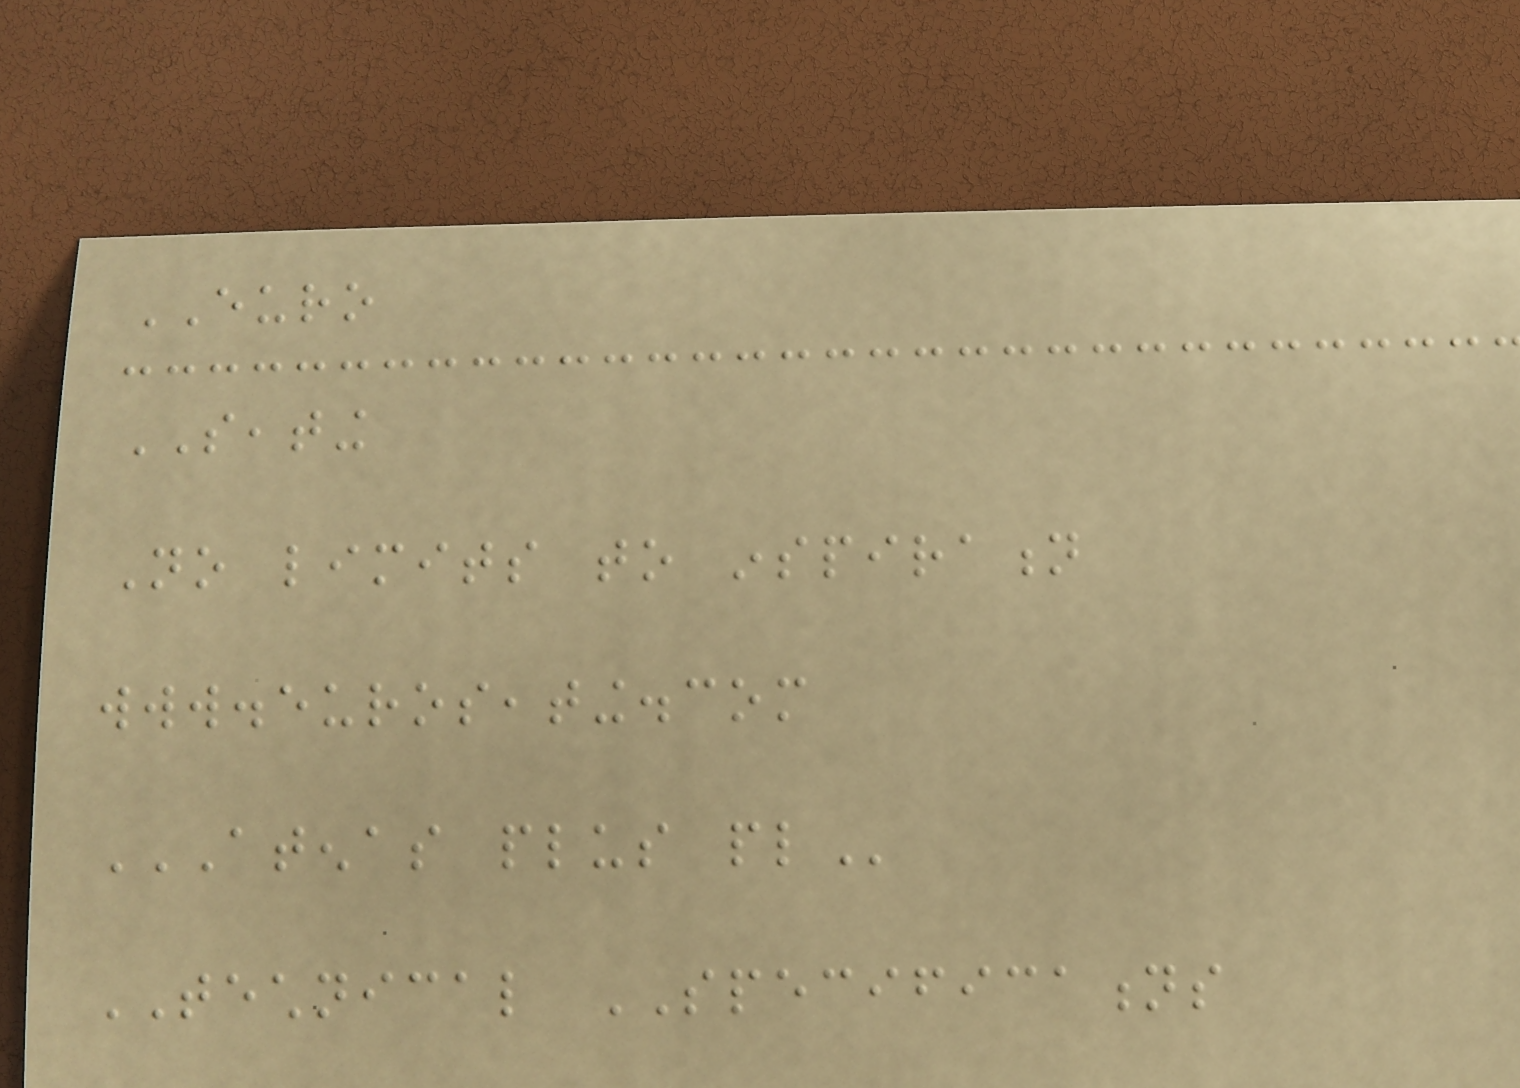EURO
SEATING
No limits to inspiration
www.euroseating.com
ATENAS PLUS PL
TECHNICAL SPECIFICATIONS
